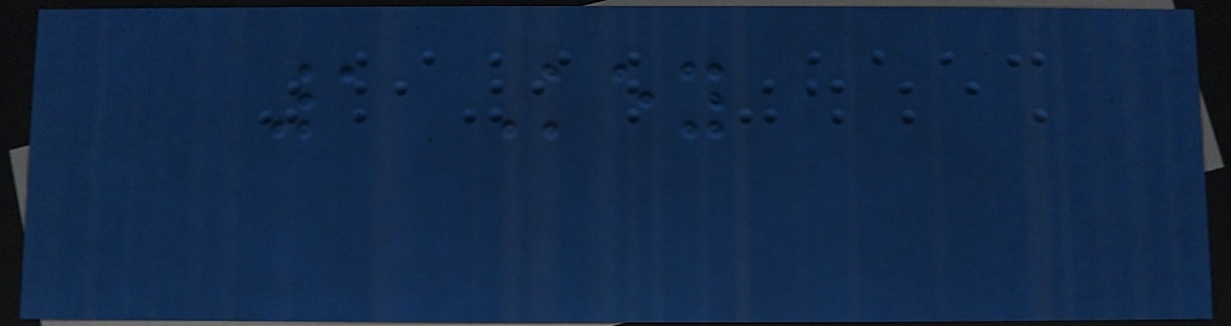1 Key
